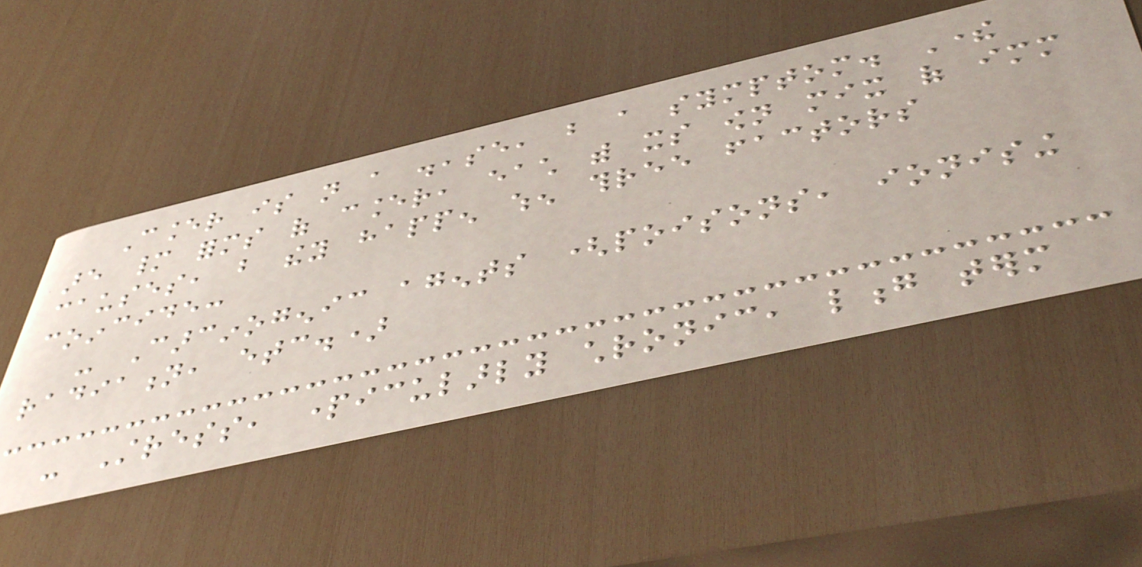Cancer is not a disease, but a symptom. There
are many forms of cancer, each with its own mix of immediate
causes, but they happen when three factors
coincide:
- Carcinogenic agents (poisons, ionising
radiation, etc.)
- Stress, particularly chronic, long term
